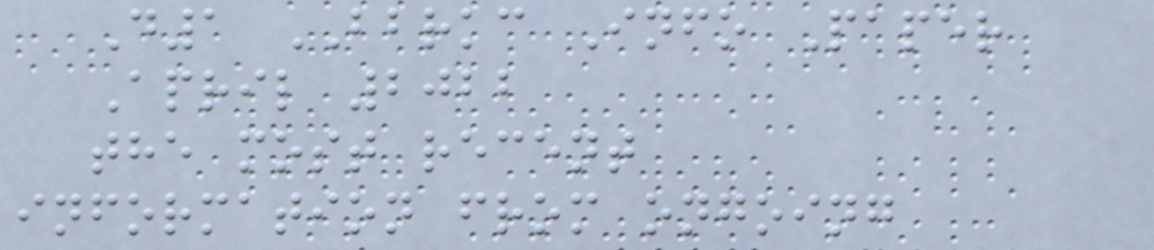D1 BBRKC Info Paper
April 2022
the most recent
information from ongoing
